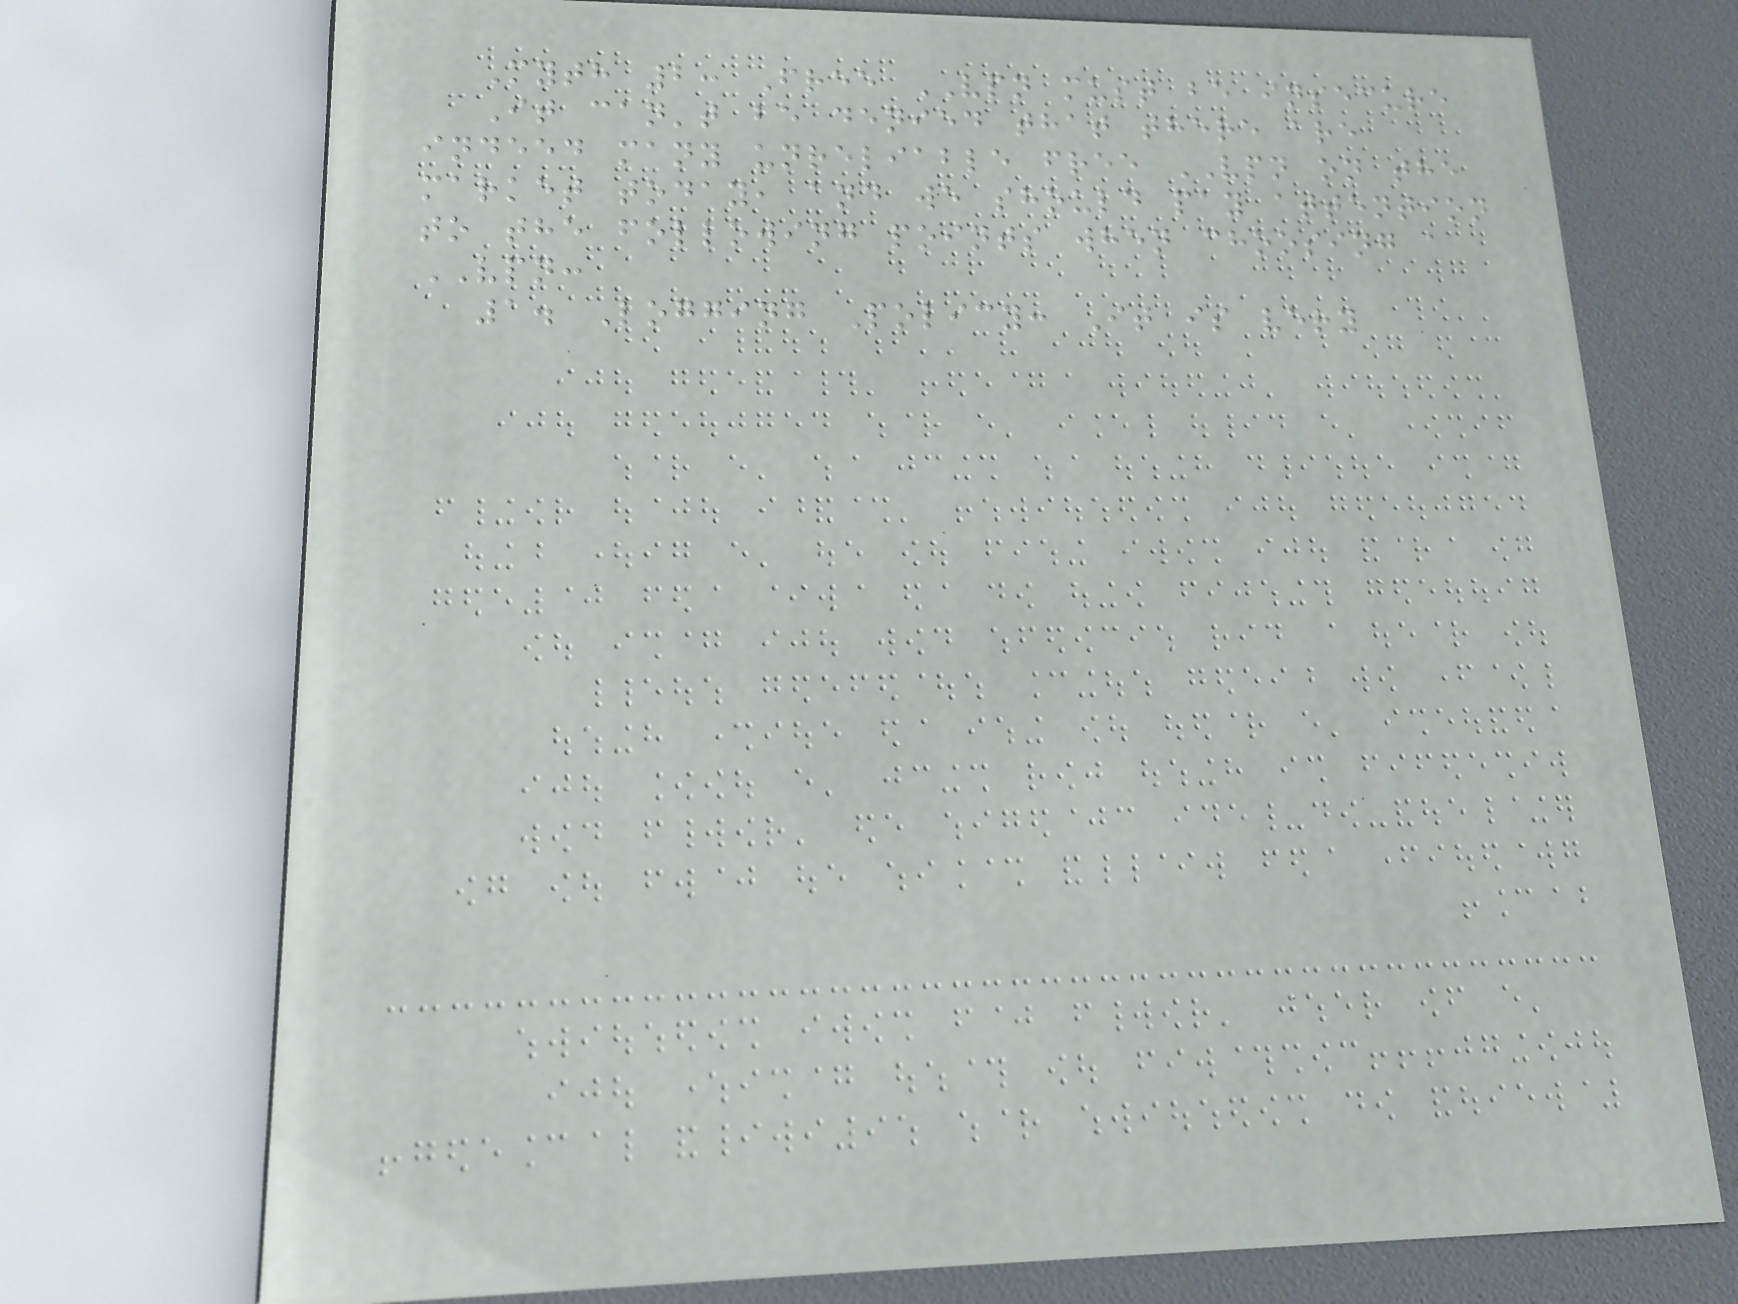Myth 2: Free VPN must be insecure
It can't be denied that there are
indeed many unreliable free VPN on the
market today, and we should pay attention
to the following points when choosing a
VPN:
1. Logging Policy: It is very
